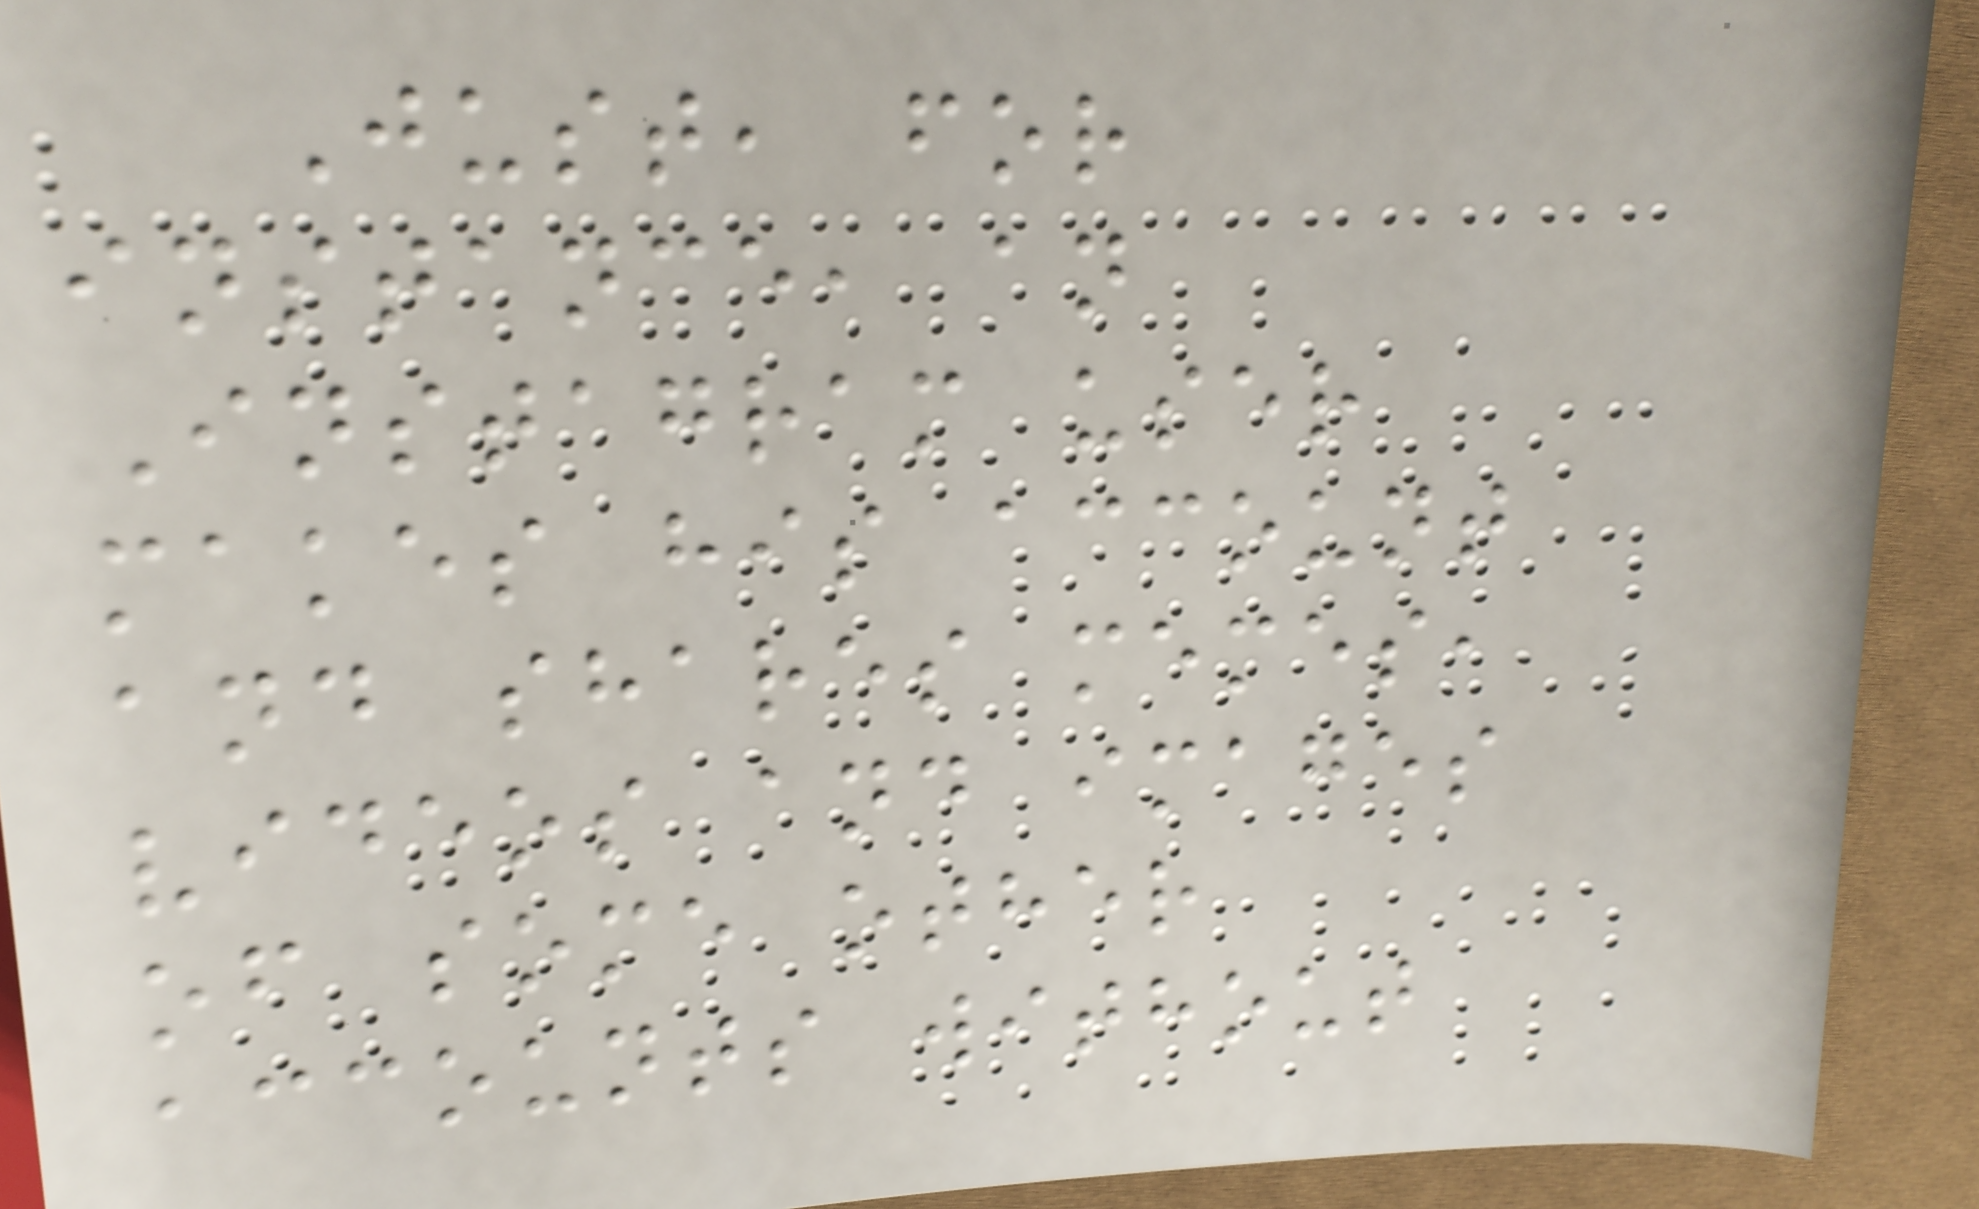Just, for
instance, an
Instagram user
makes his account
and shares memes,
videos and images
of some other
accounts without
